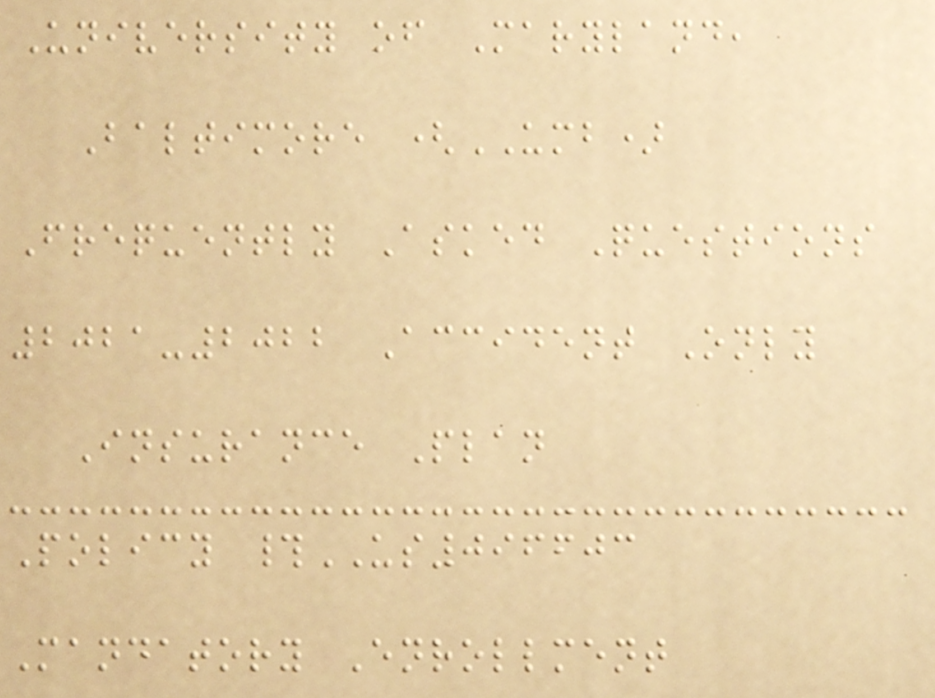University of Maryland,
Baltimore (UMB)
Frequently Asked Questions
2021-2022 Accident Only
Insurance Plan
Policy #US096603
Mandatory Enrollment
